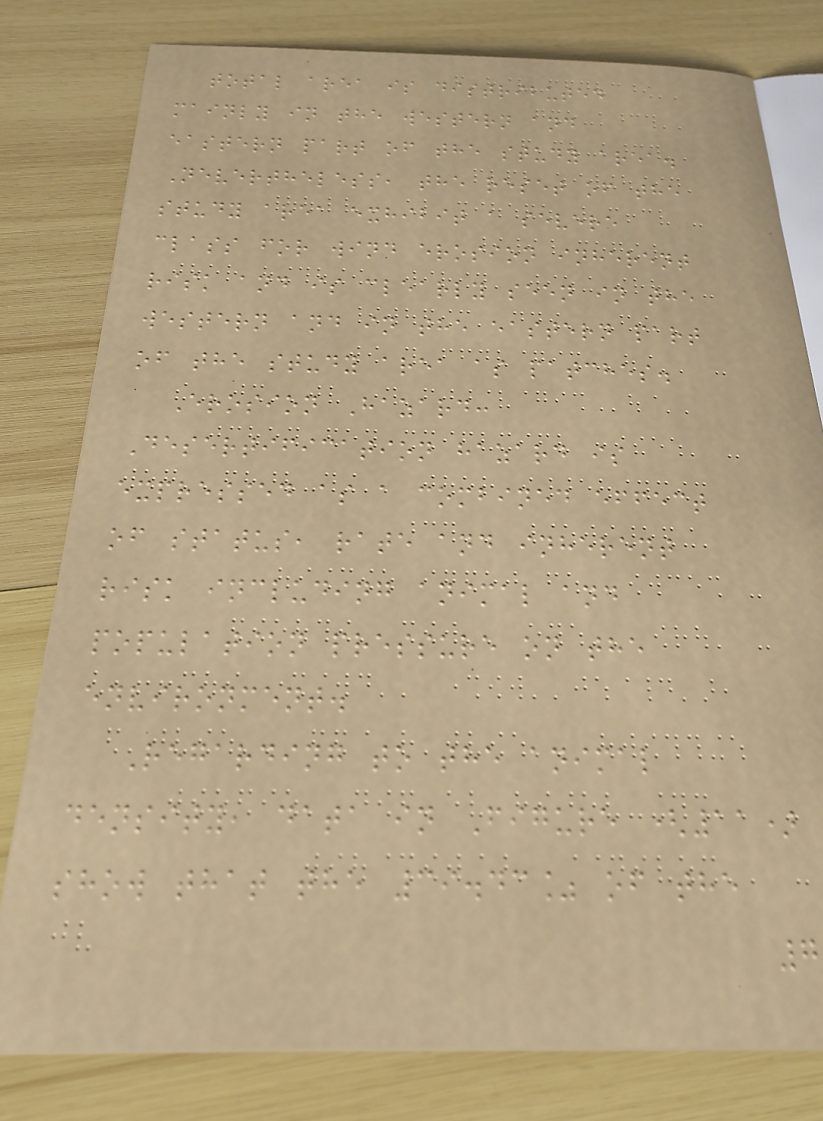total area is distributed
mainly in the western and
eastern part of the study area.
Nevertheless, the reset of the
study area exhibit a severe
class for wind erosion inherent
risk and is clearly seen in the
western and in the eastern part
of the study area as patches.
Erosion Hazard:
Desertification hazard is
expressed as a combined effect
of status, rate and inherent
risk including animal and
population pressure on the
environment.
Regarding to the animal
density, data in Figure (11)
show that the 39.43% of the
7
